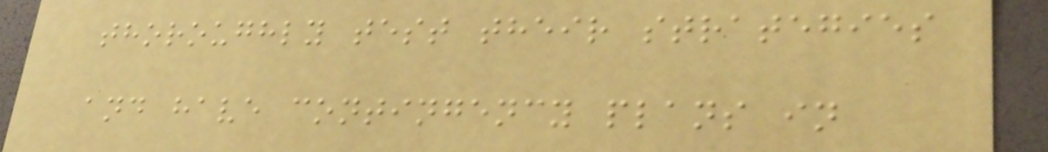thoroughly test their strategies
and have contingency plans in
